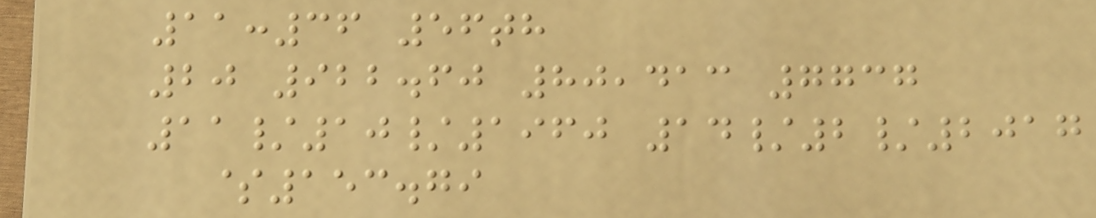11:36 56th
20 922.60 80,413 7737
11/10/1960 14/2/2017
$153.79
